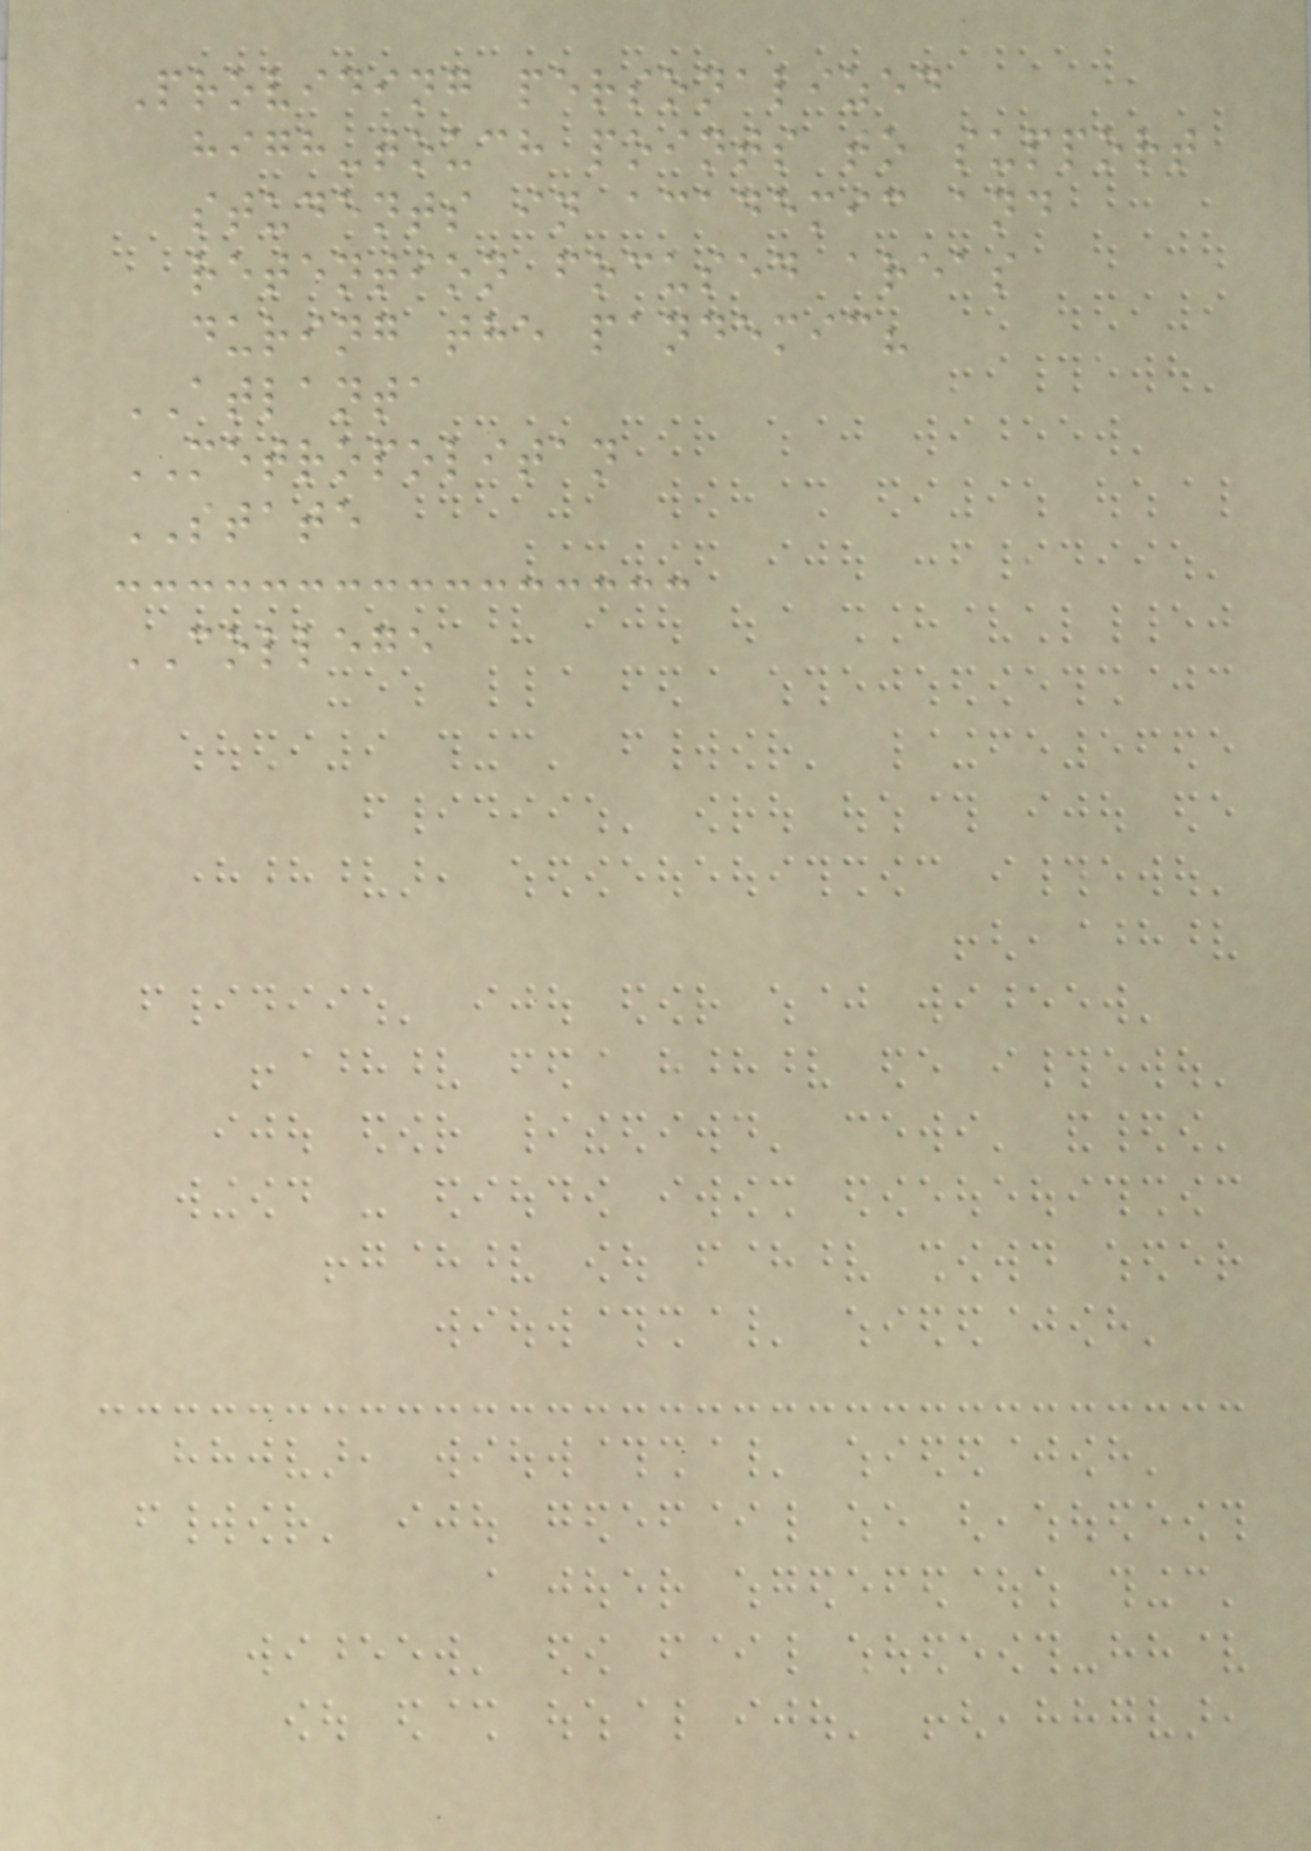Providing personalized
high-touch points to support
students in academic and
retention focused areas
during the pandemic?
ATLANTA
METROPOLITAN
STATE
COLLEGE
